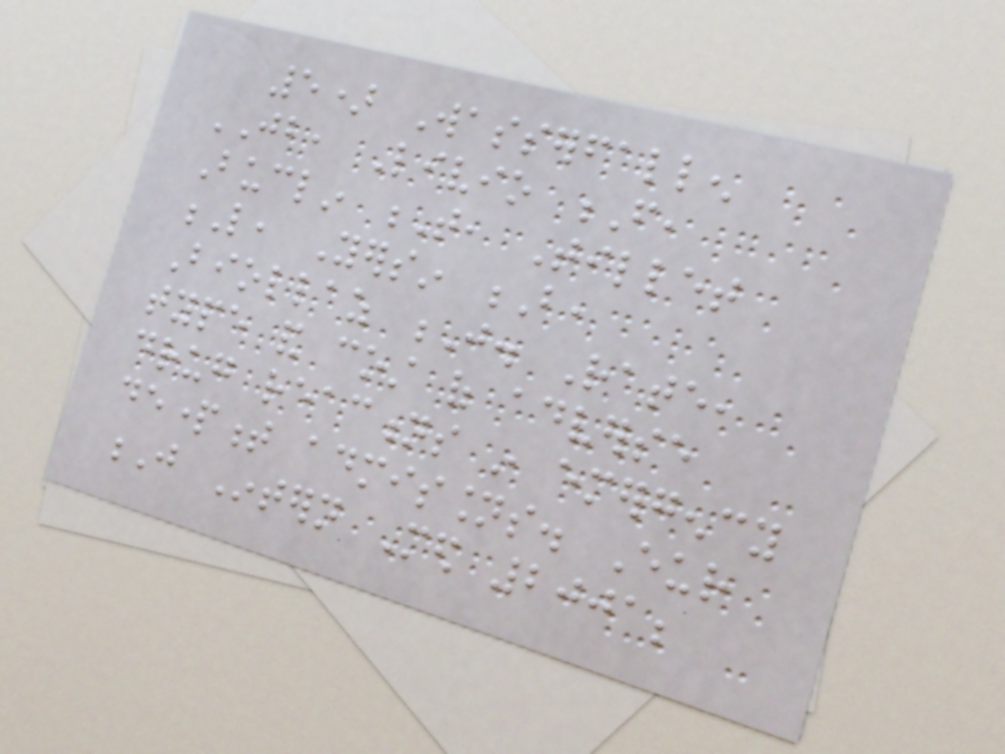5) Wasserfallen
JB, Livio F,
Buclin T, Tillet
L, Yersin B,
Biollaz J. Rate,
type and cost of adverse
drug reactions in emergency
department admissions. Eur
J Intern Med 2001;
